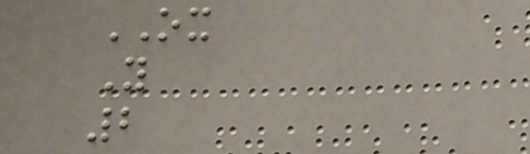OX
Y
2
